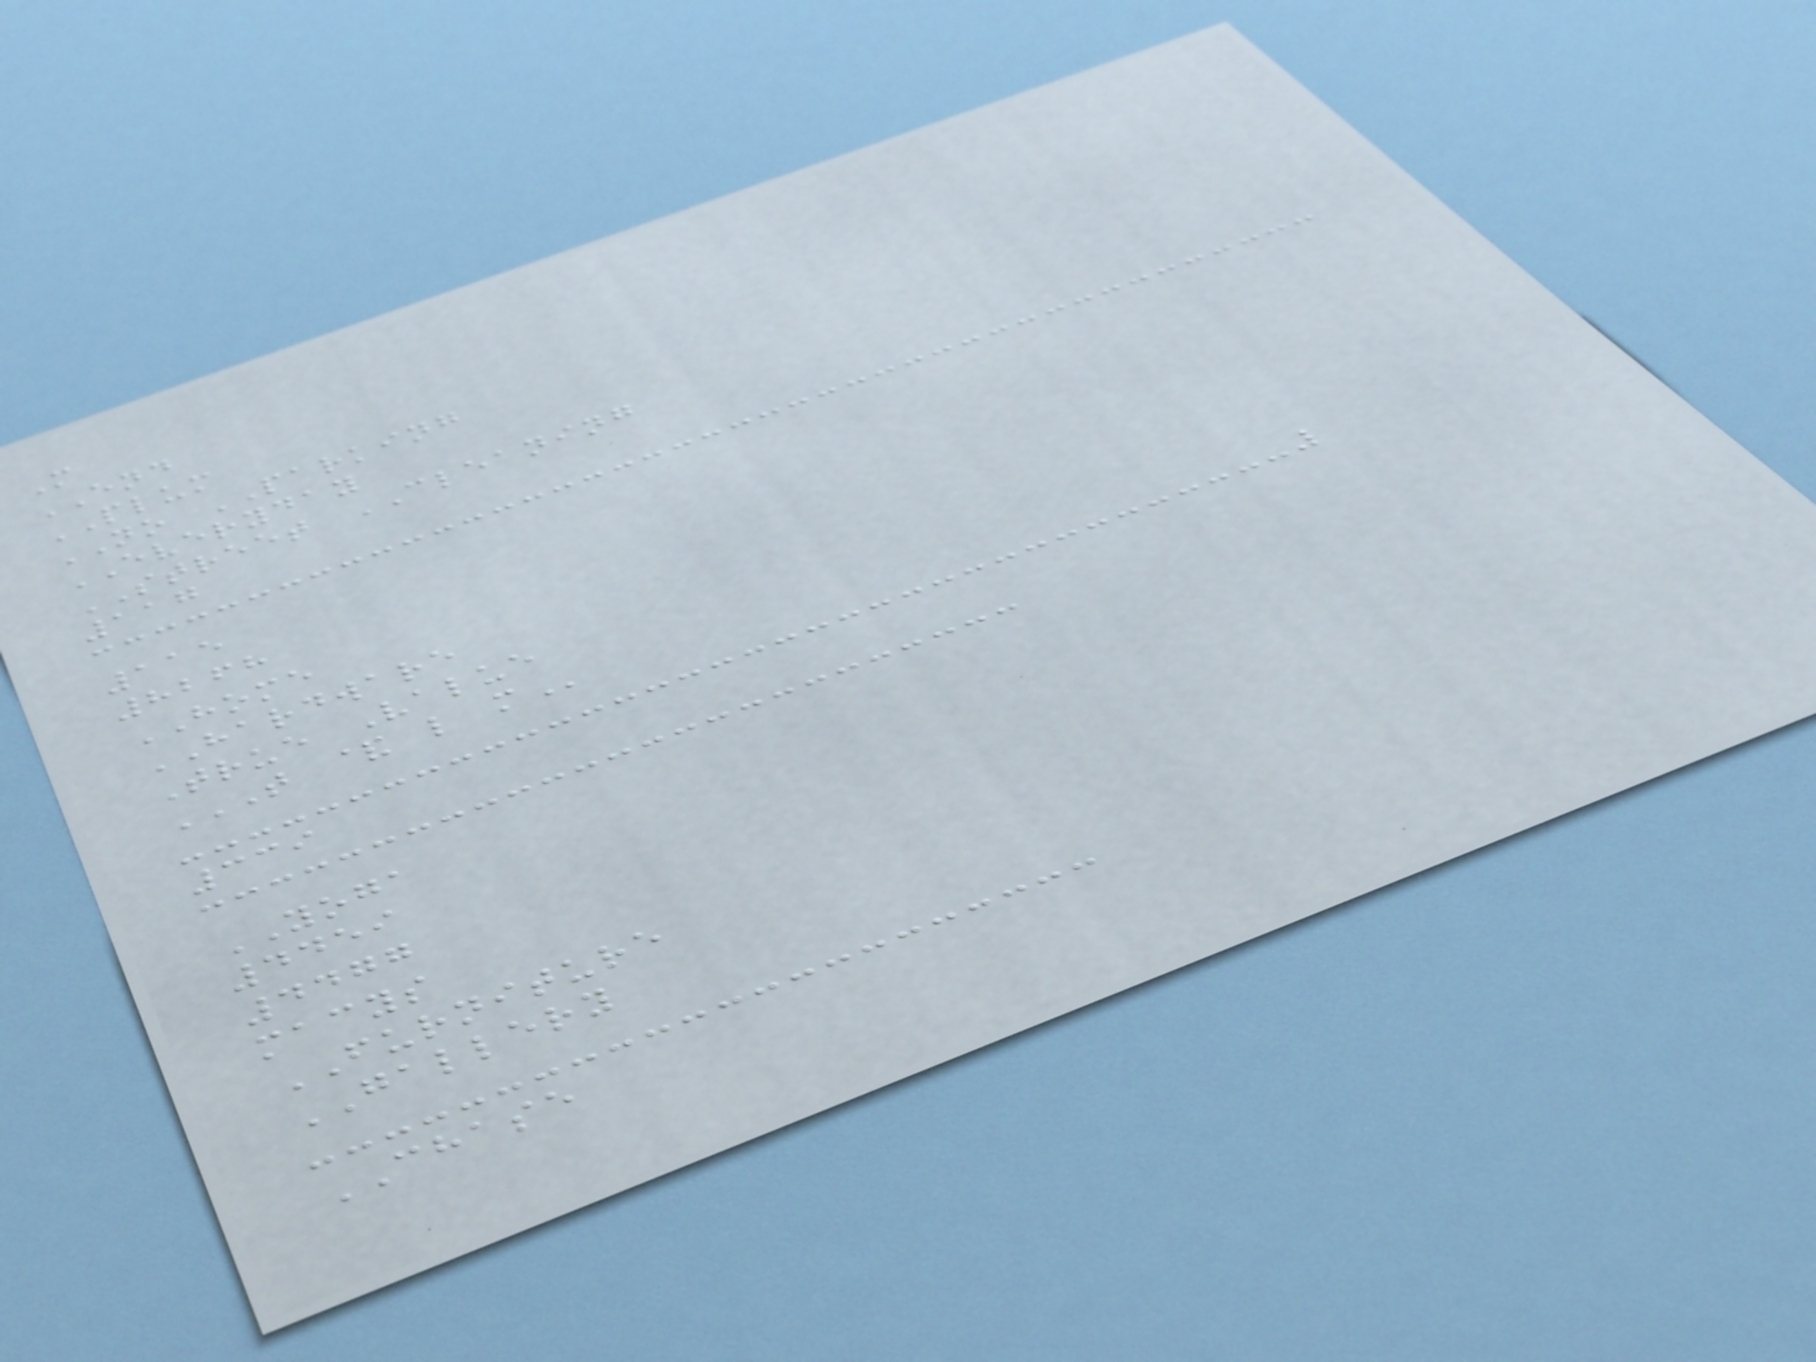M
END
PLUM
NO PARKING
EVERYDAY
STREET CLEANING
117
115
8268
HOME
HARDWARE
True Value
T & L M
339
YOGA
4459
4477
macys
FURNITURE
GALLERY
CHASE
